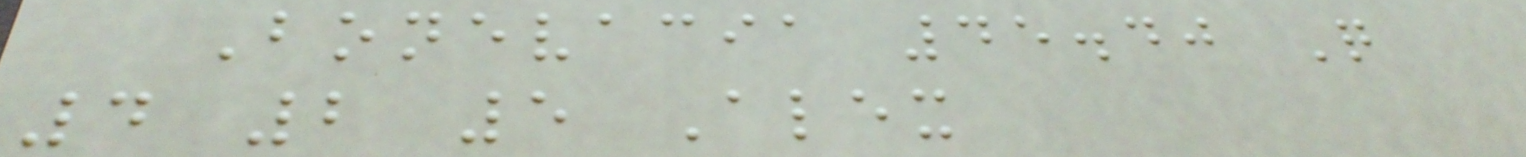Bonevacia 45.40 Q
4 2 5 Alex
